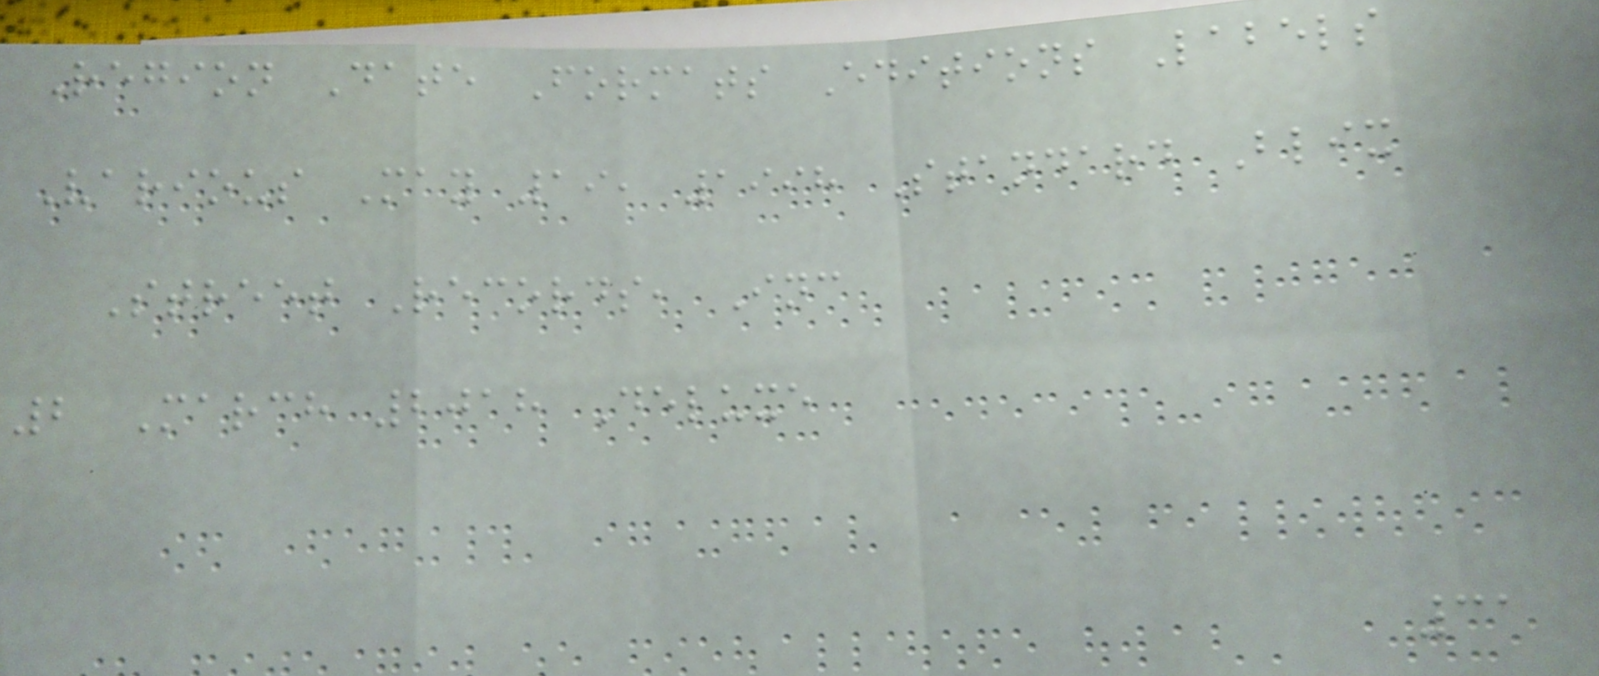Region Date Formats Editions Labels
Various May 19, 1998 Standard Blix
Street Records, Inc
2 March 2018 Deluxe
31
